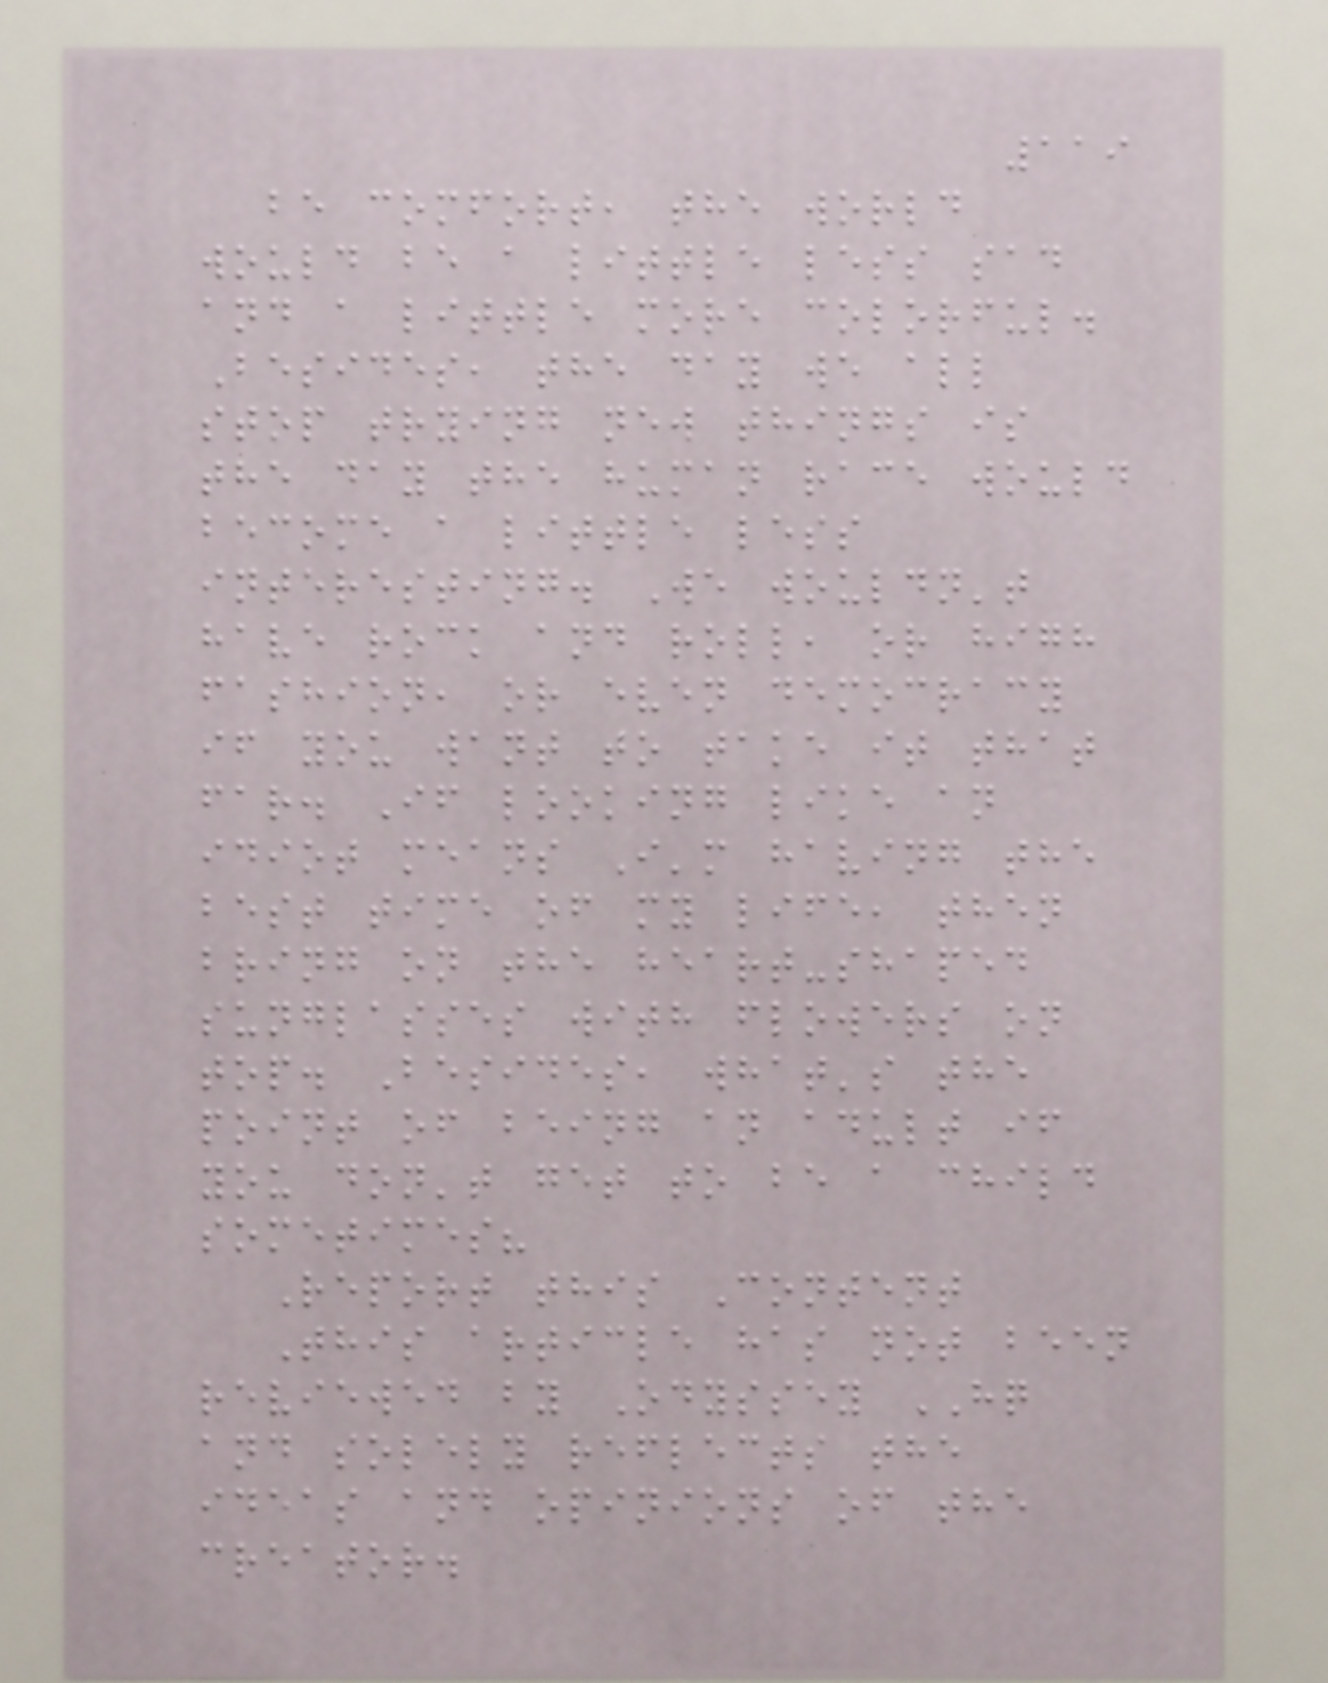119
be comfort, the world
would be a little less sad
and a little more colorful.
Besides, the day we all
stop trying new things is
the day the human race would
become a little less
interesting. We wouldn't
have rock and roll, or high
fashion, or even democracy
if you want to take it that
far. If looking like an
idiot means I'm having the
best time of my life, then
bring on the heart-shaped
sunglasses with flowers on
top. Besides, what's the
point of being an adult if
you don't get to be a child
sometimes?
Report this Content
This article has not been
reviewed by Odyssey HQ
and solely reflects the
ideas and opinions of the
creator.
